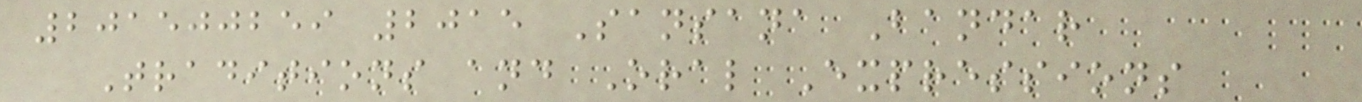201500259 2015 Sansana Bandar
Traditions and Oral Expressions
